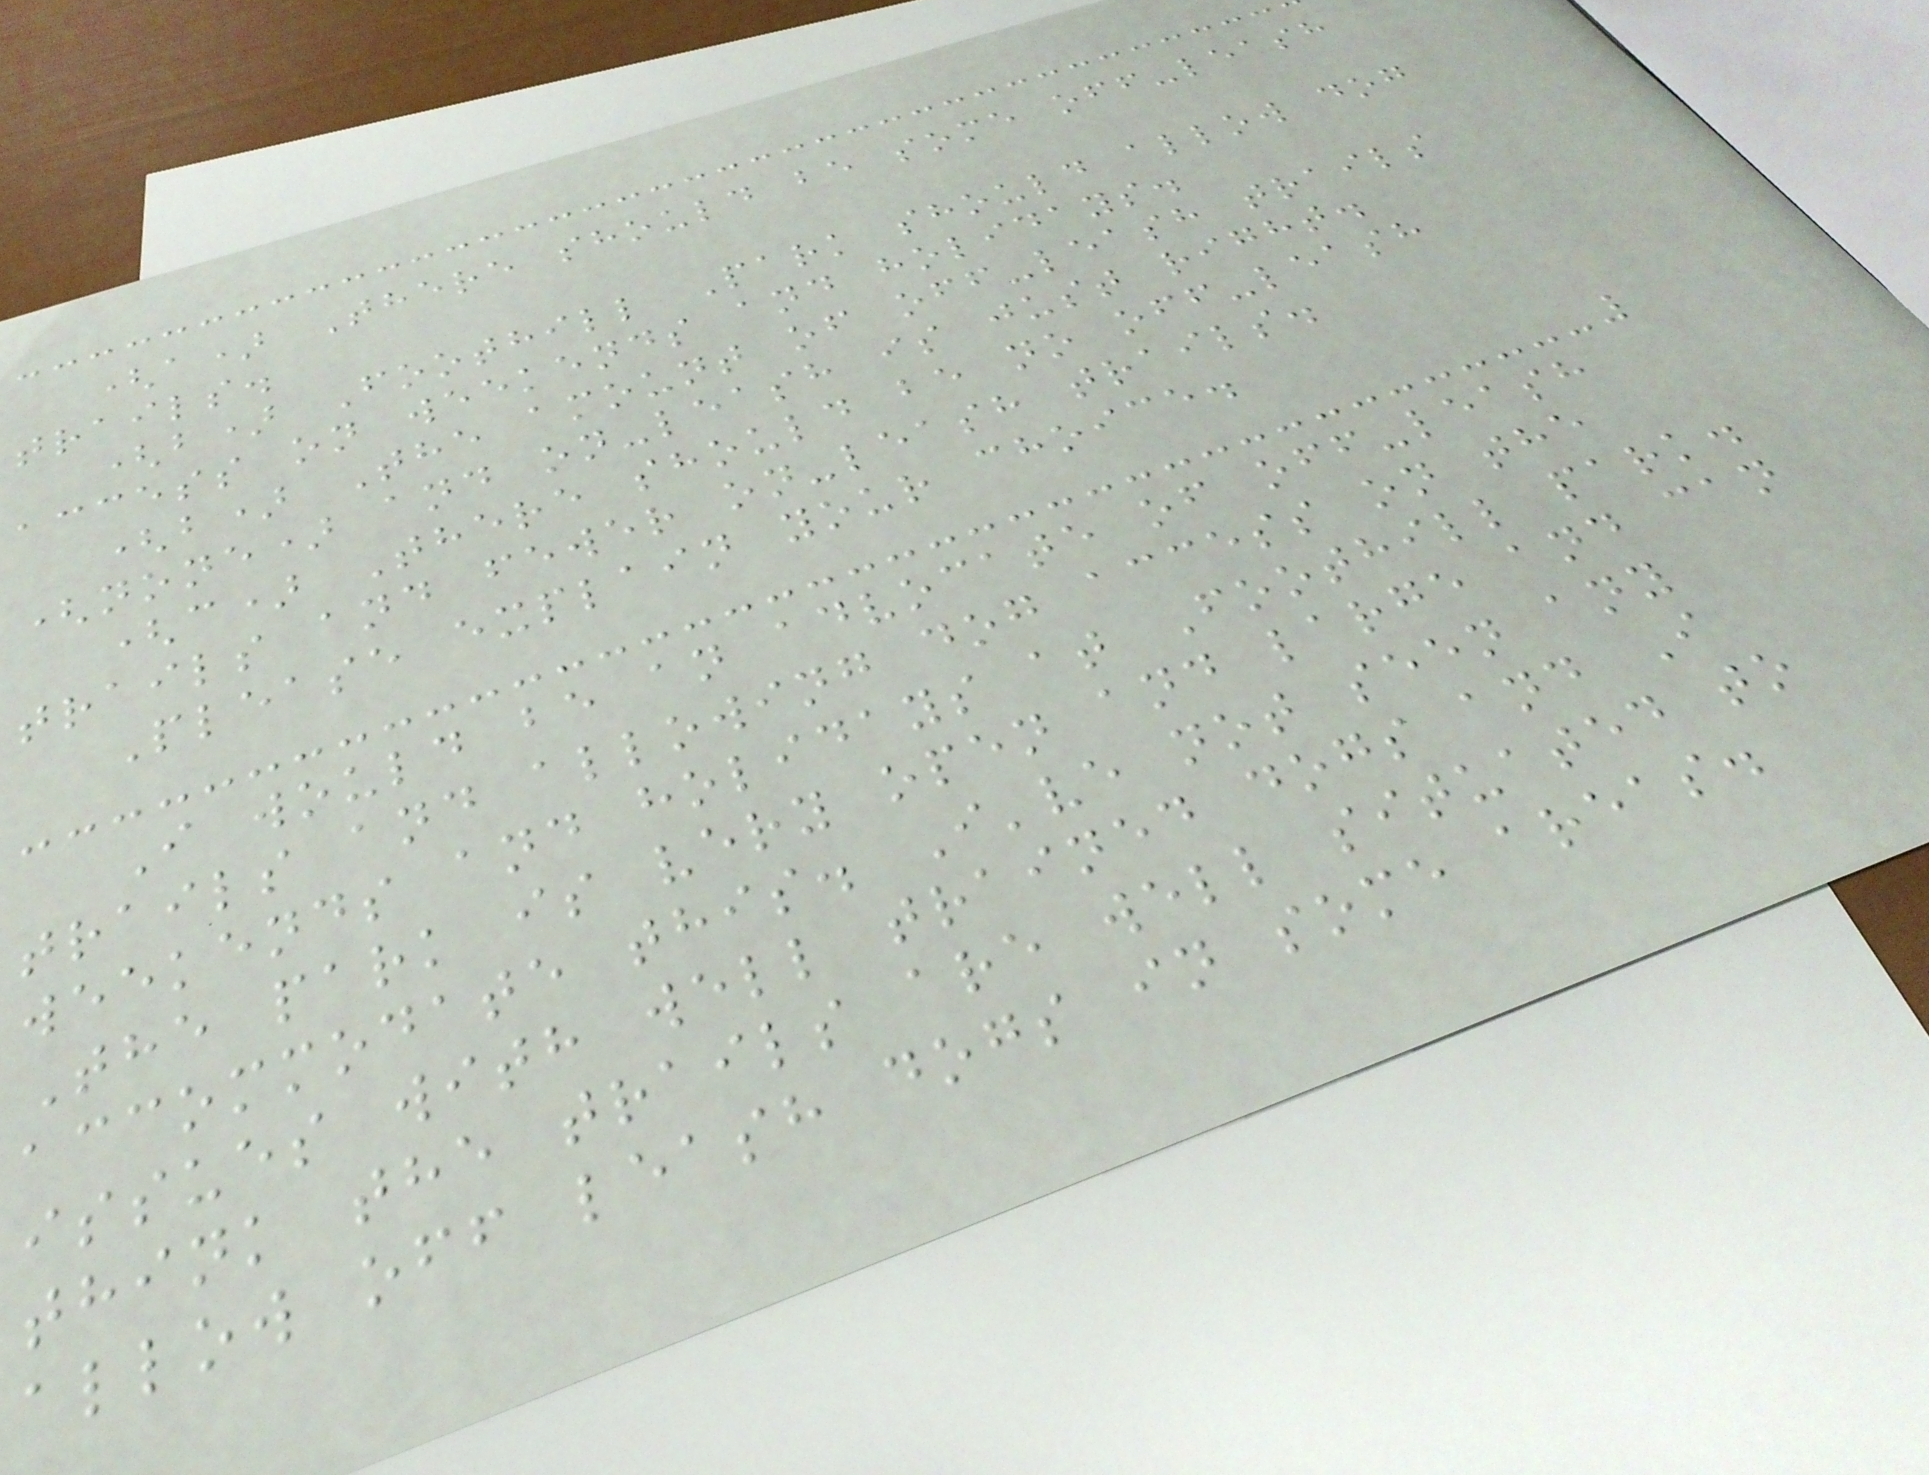(a) There should be some off-leash
trails.
(b) Foothill Park should allow dog
access on weekends and holidays.
(b) The amount of off-leash trails
(none) and on-leash is just right.
(c) There should be no off-leash
trails and fewer on-leash trails.
Please explain your choice.
I would be an advocate of off-leash
trails and allowing dog access on the
weekends and holidays at Foothill park.
The park is very open and large and can
accommodate this. I've not seen any
issues with well trained dogs and I
think the trails are well situated to
allow off leash dogs in some areas.
